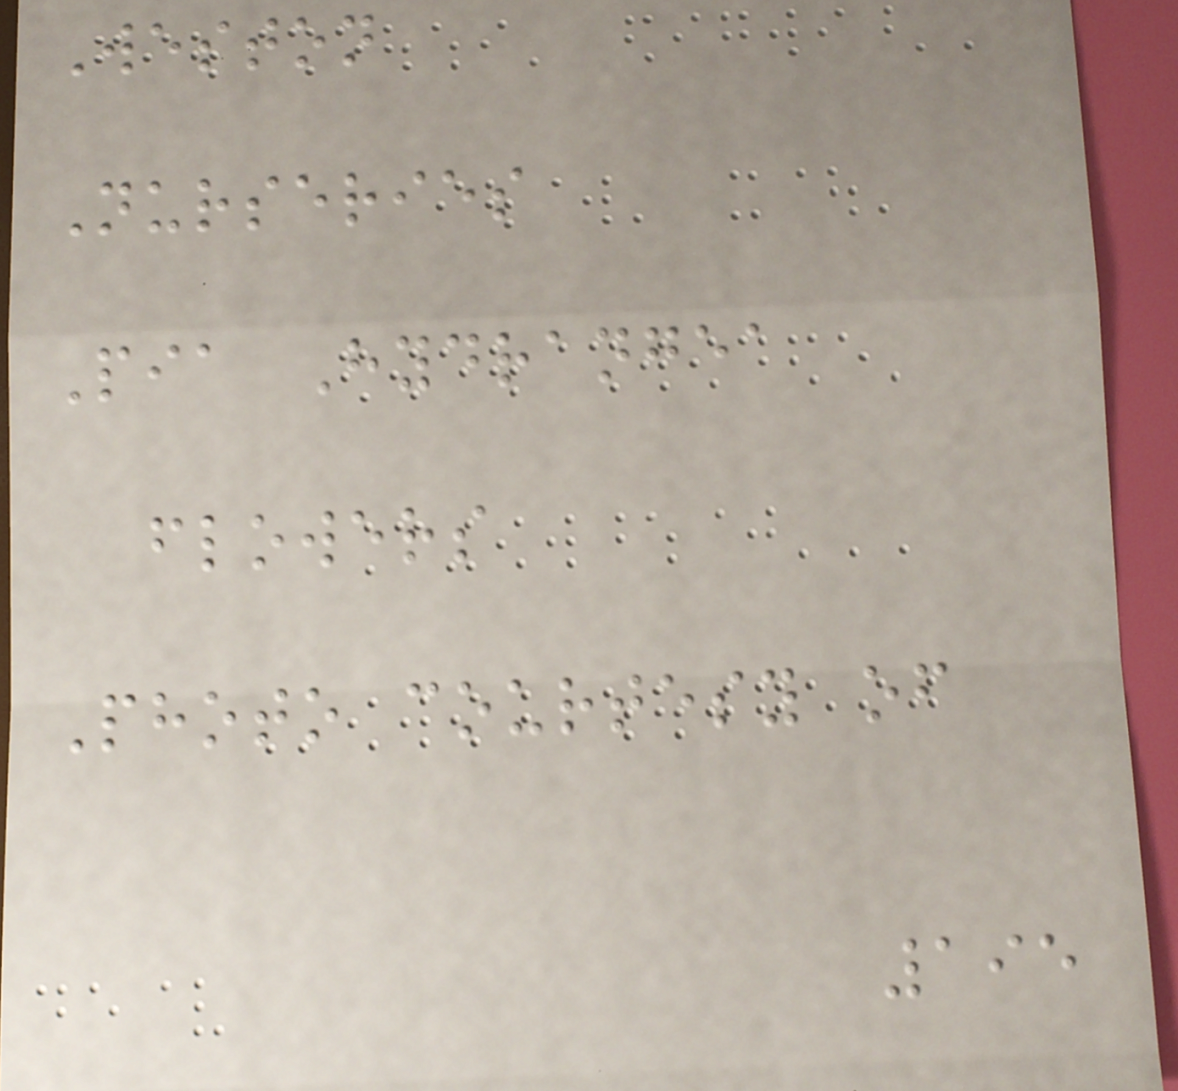Weston
Nurseries
Pia Hydrangea
flowers
Photo courtesy of
195
